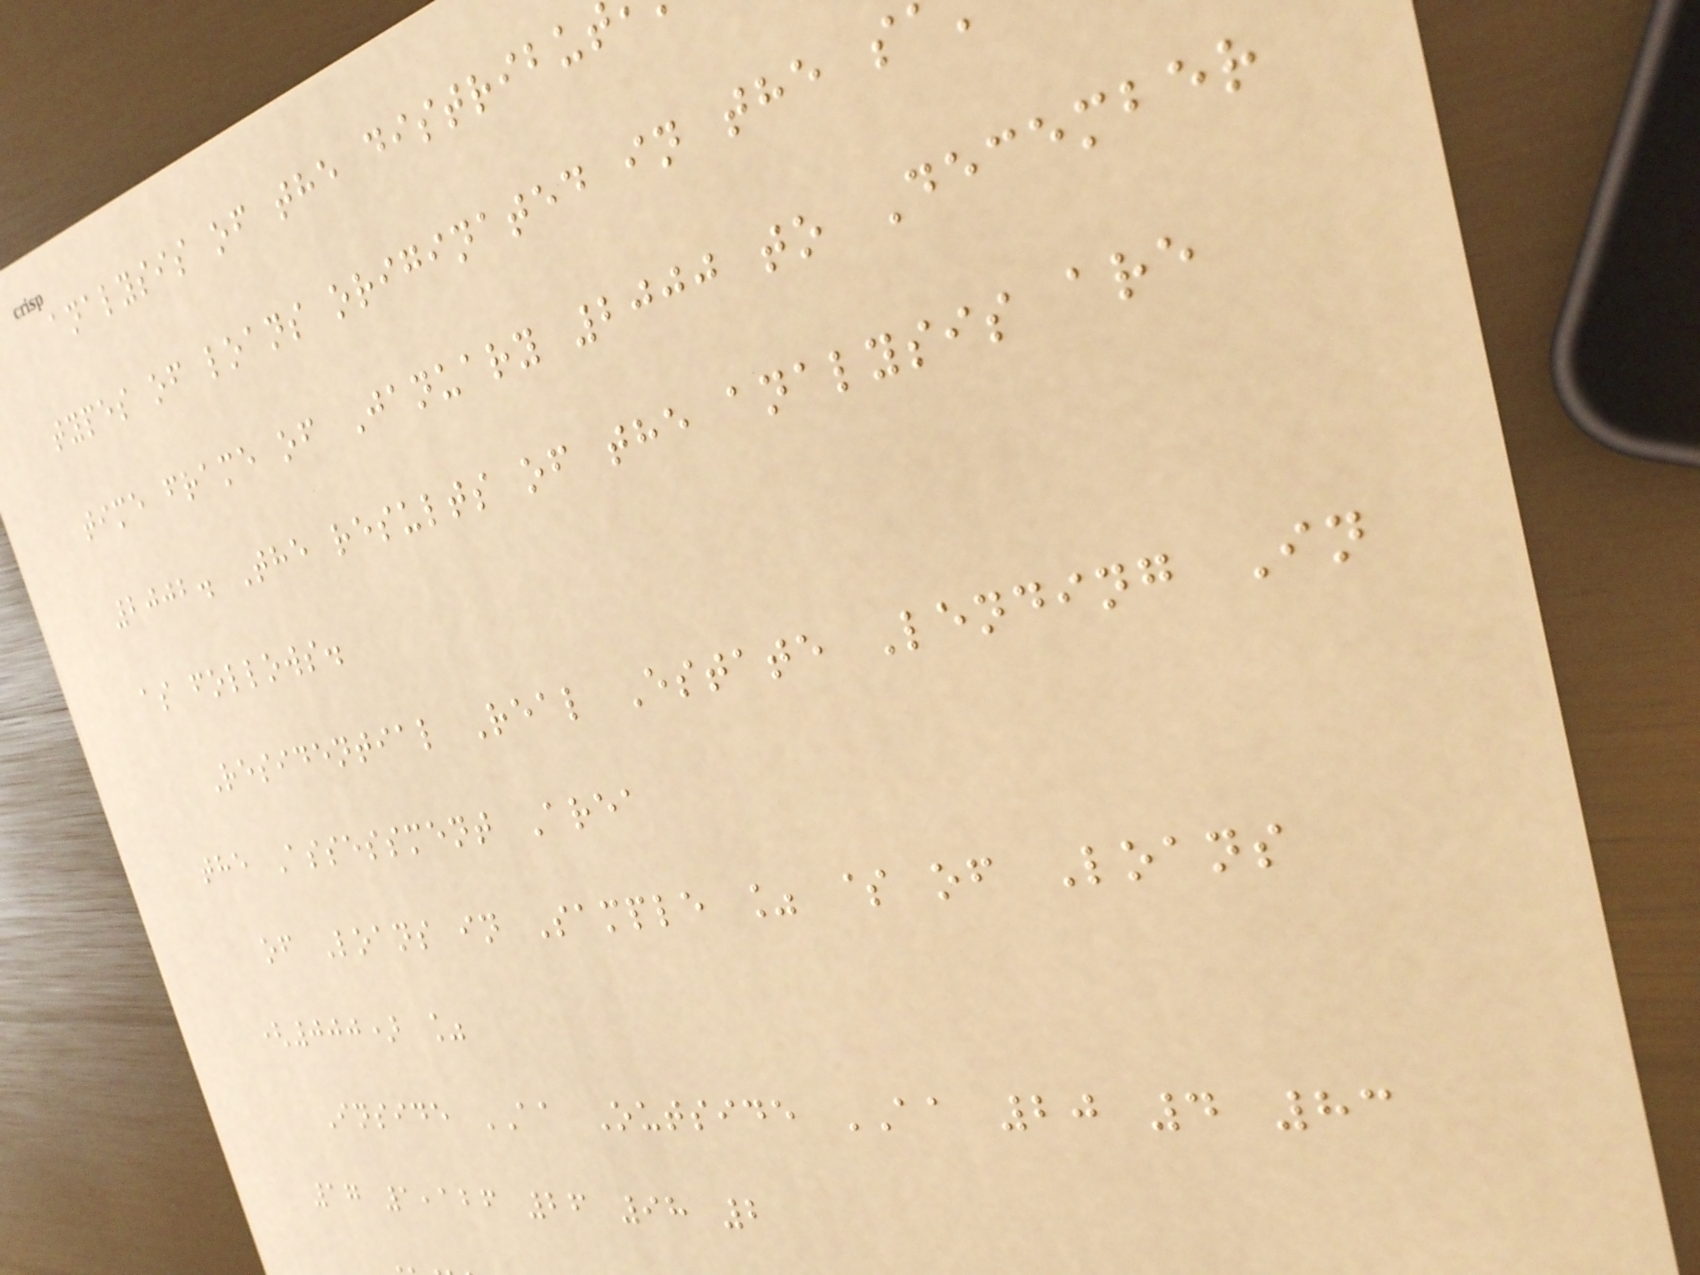analysis of the distribut
types of loans originated in the s
time frame of January 2000 to December
2002. The results of the analysis are
as follows.
Residential Real Estate Lending In
the Assessment Area
of Loans in Sample % $ of Loans
(000) %
Inside AA Outside AA 20 4 83
17 1,126 26 98 2
